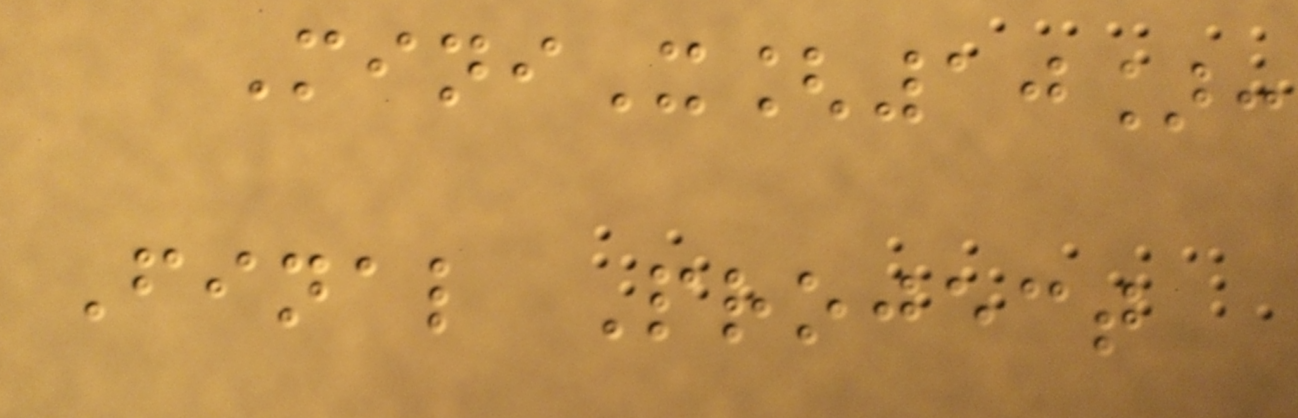MiniX[10]:
Final Project
